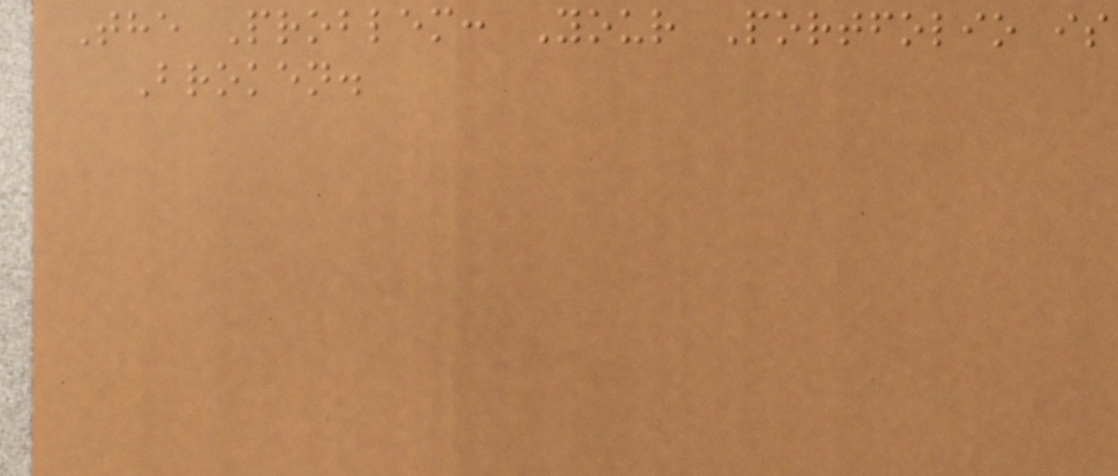The Problem: Your Portfolio is
Broken.
